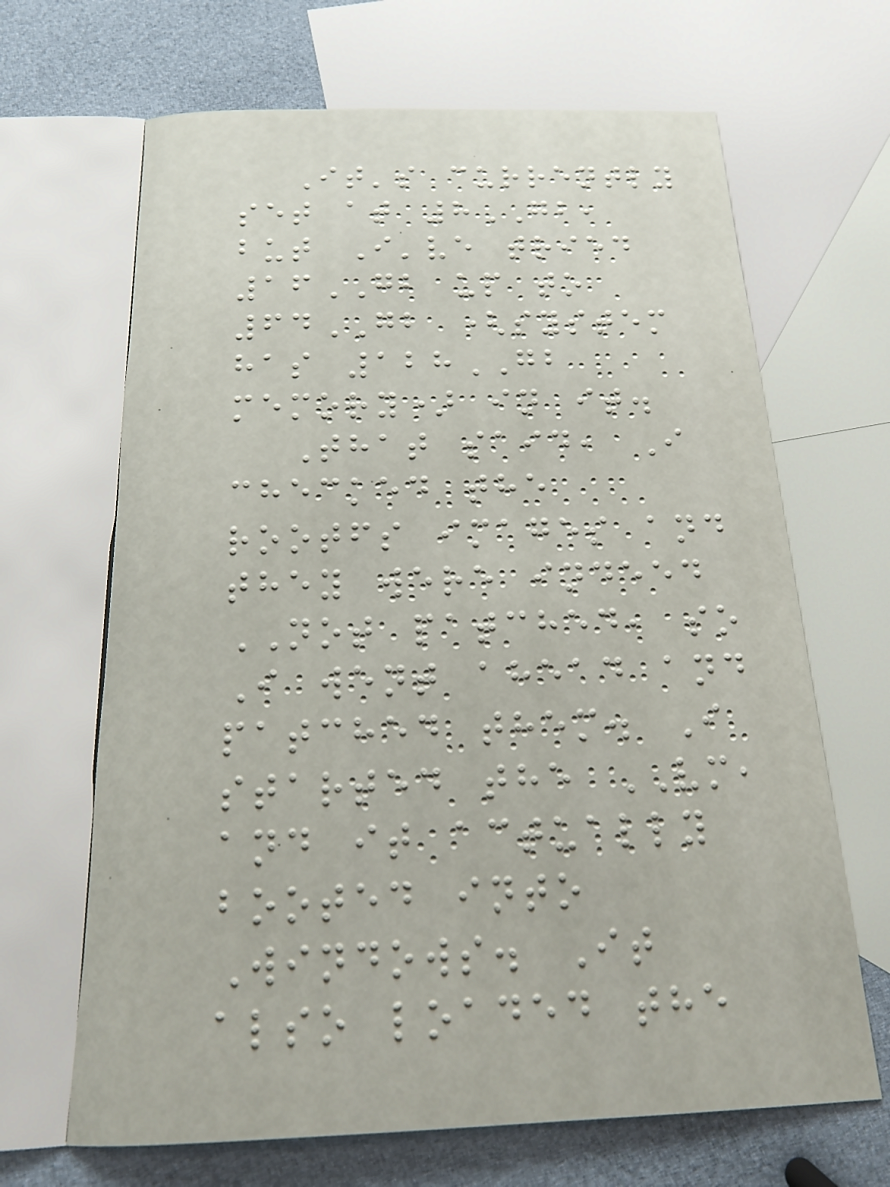It's currently
set at 8GB,
but I've tried
16GB up to
64GB (system
has 128GB
memory) in it.
That said, I
checked the
rootfs images and
they were indeed
NOT patched, so
I went ahead and
patched them. I
started the VM,
and it actually
booted into
Windows. It
also loaded the
